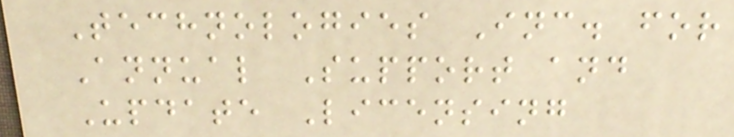Technologies Inc. for
Annual Support and
Update Licensing
